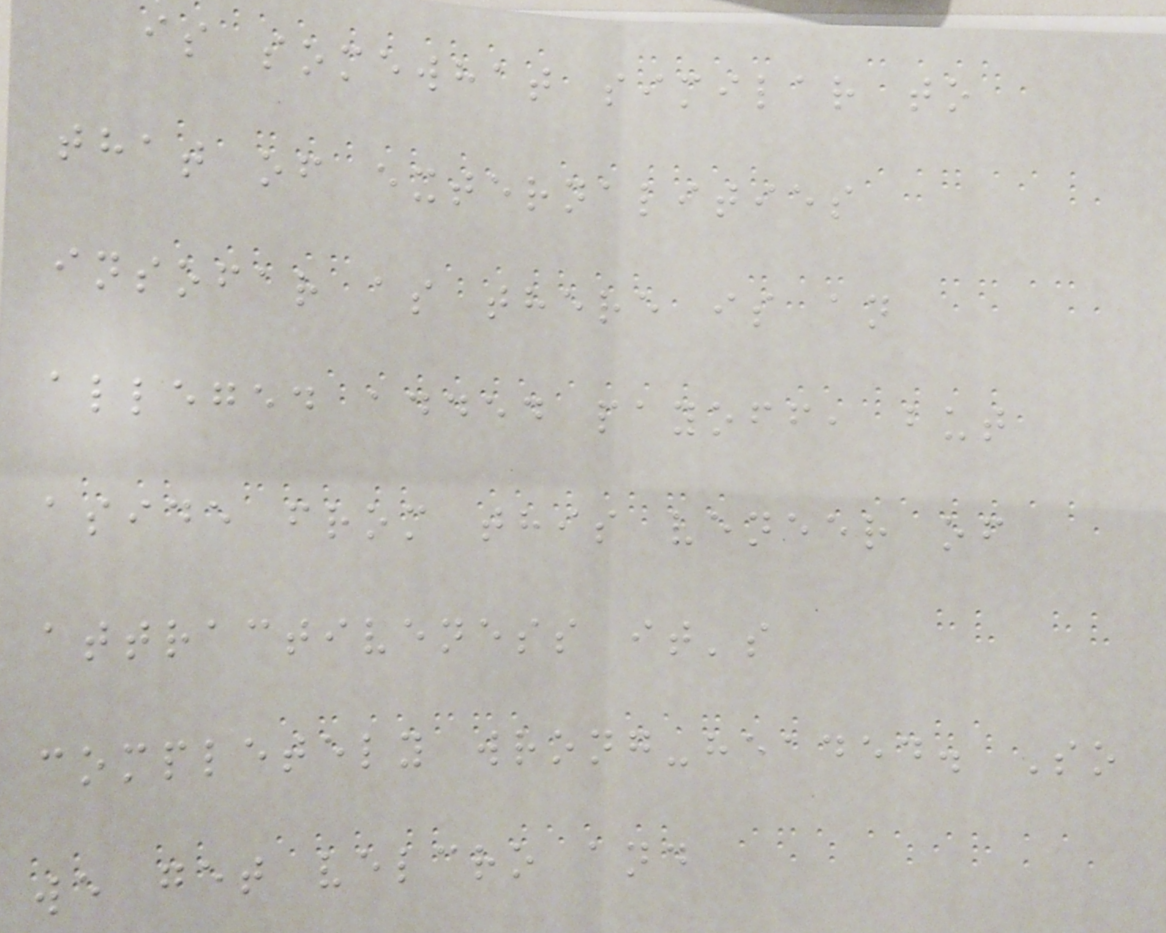is somewhat similar to
that of externalities
insofar as there is an
alleged added payoff, but
aside from this veneer of
attractiveness it's
completely wrong-headed. So
we get velcro and
